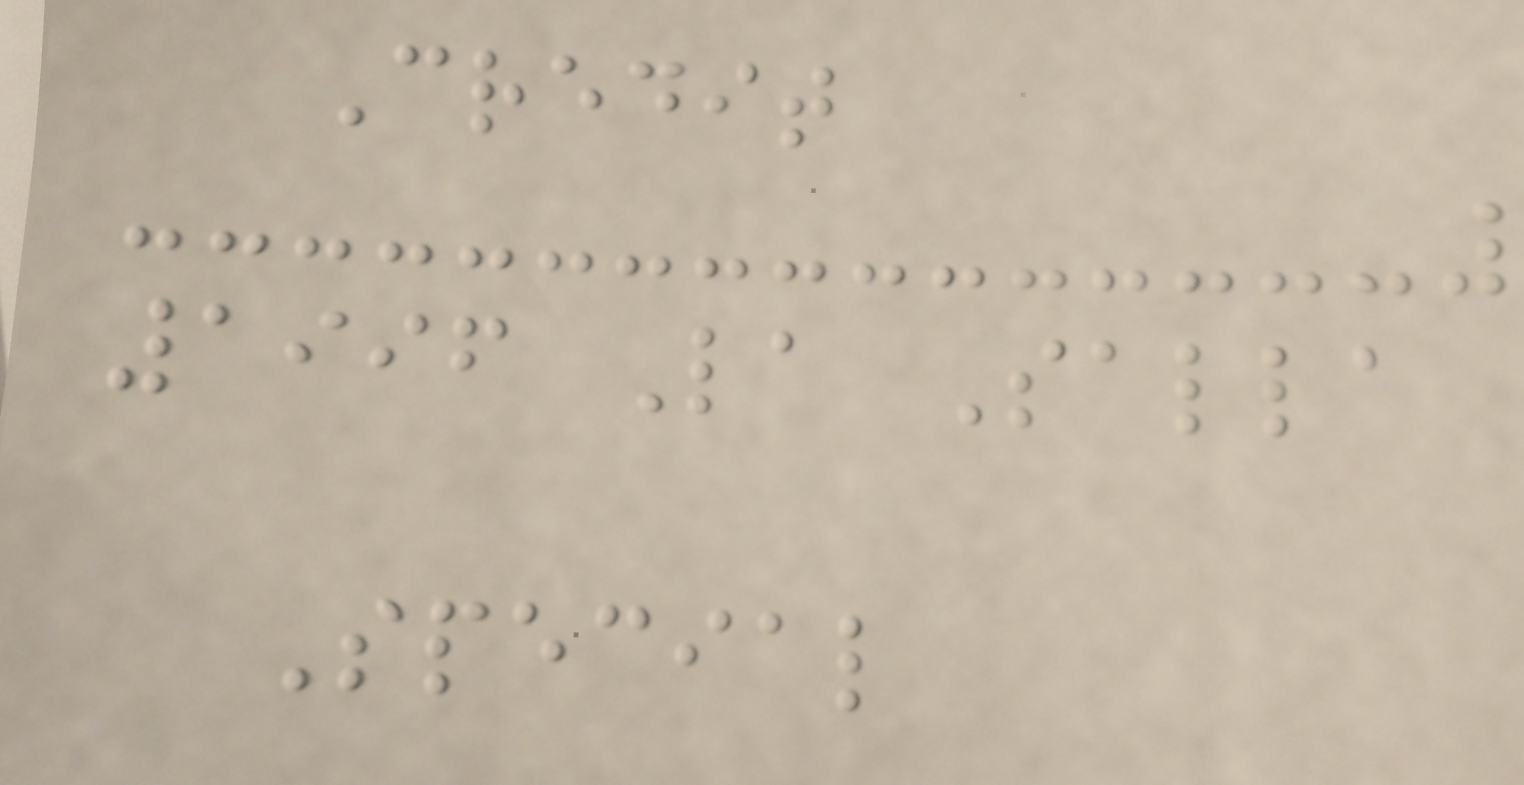Credit
1996 La Salla
Special
